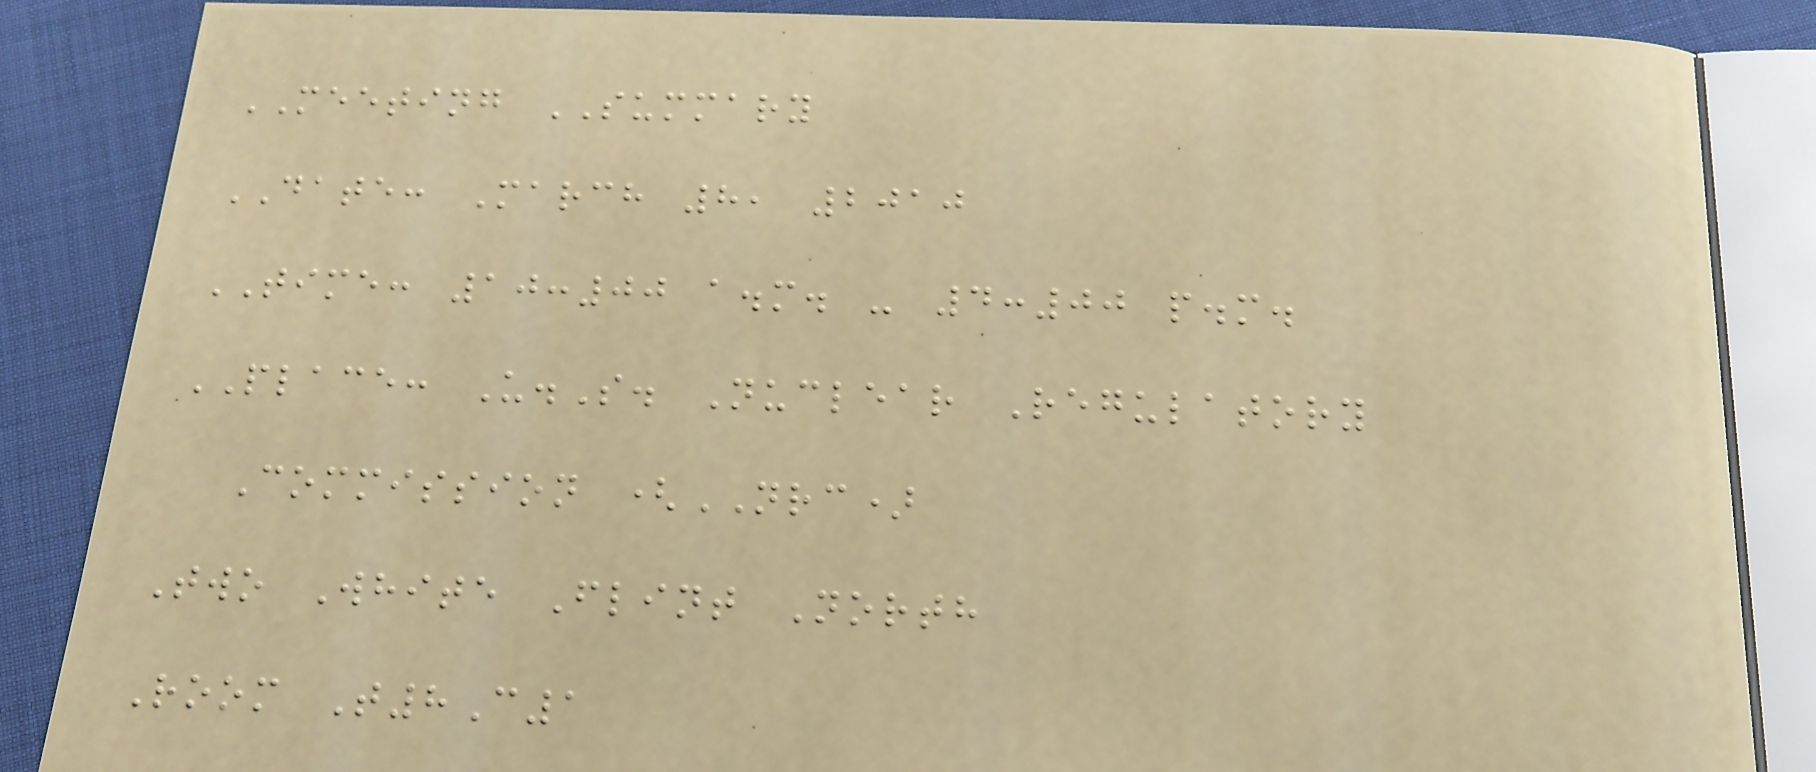MEETING SUMMARY
DATE: March 8, 2010
TIME: 10:00 a.m. - 4:00 p.m.
PLACE: U.S. Nuclear Regulatory
Commission (NRC)
Two White Flint North
Room T8C1
